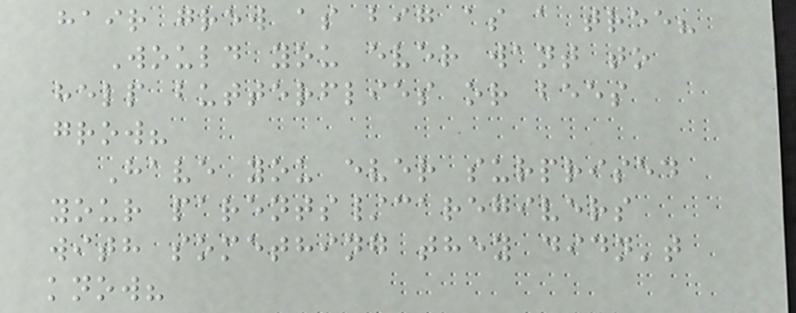hair grew as big as a tree?
Would you ever want to
help butterflies or bees
grow?
Have you ever surprised
your parents/caregivers
with something they didn't
know?
